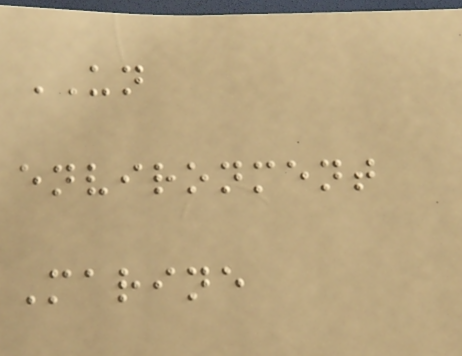UN
environment
Marine
